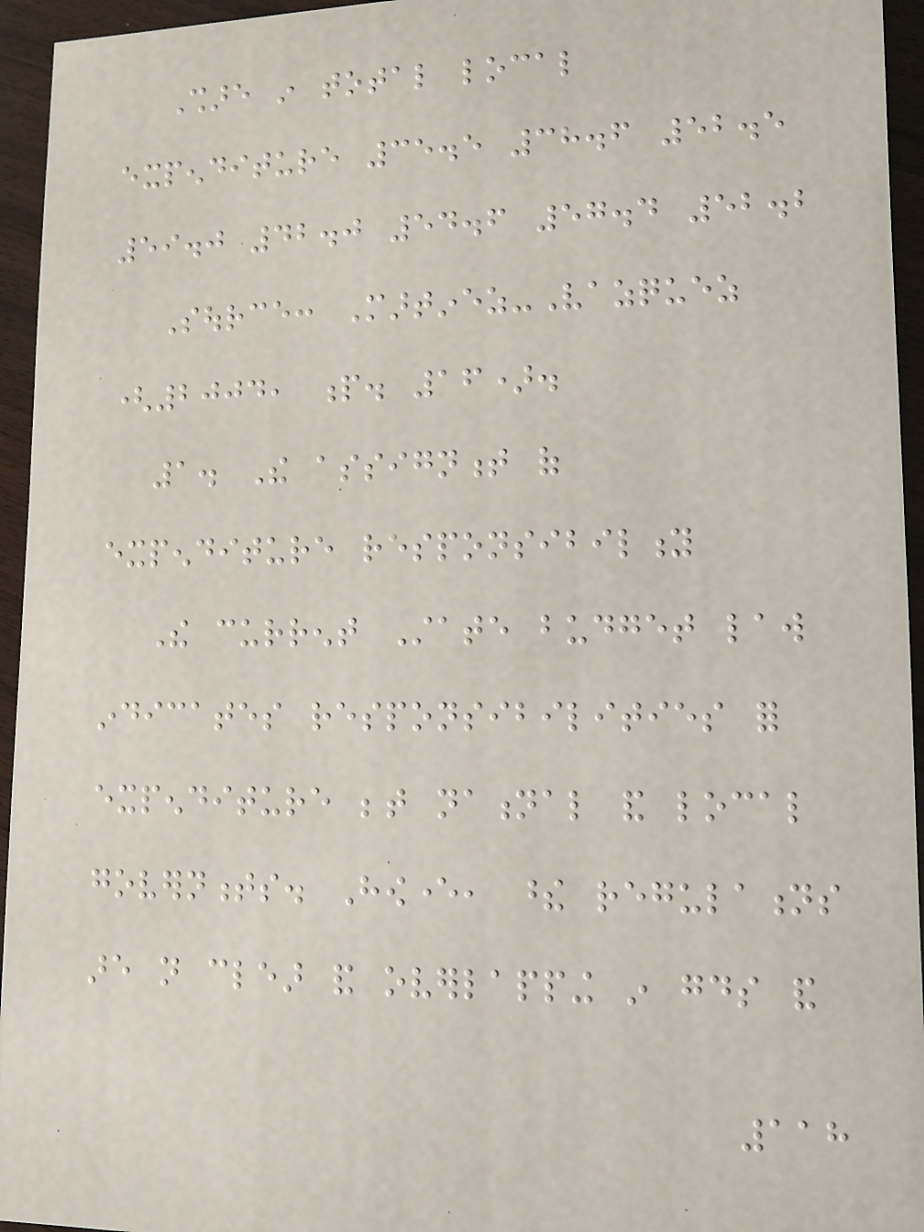Share in total local
expenditure 35.5 38.6 52.5
59.0 42.0 54.6 57.4 52.2
Source: Martinez-Vazquez
(2004, p. 16).
1. The assignment of
expenditure responsibility
The current State budget law
indicates responsibilities for
expenditure between national and local
governments. However, these regulations
are not clear and overlapping in goods and
118
